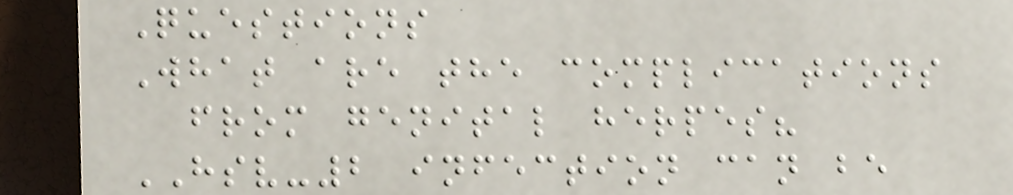Questions
What are the complications
from genital herpes?
HSV-2 infection can be
